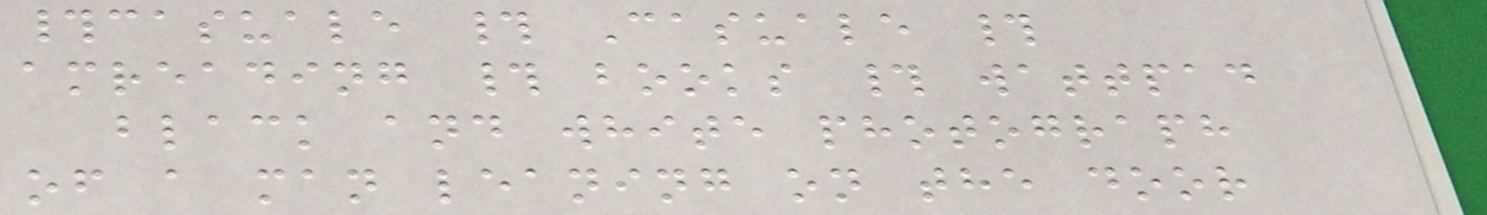#casuale # Casuale #
amreading # books # wattpad
black and white photograph
of a man leaning on the door
